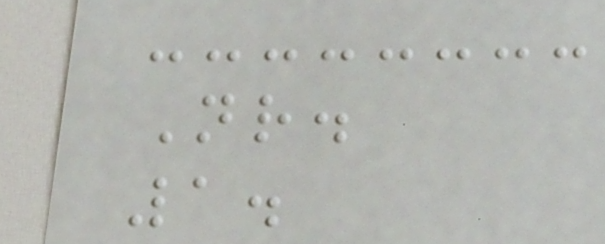Nr.
1.
